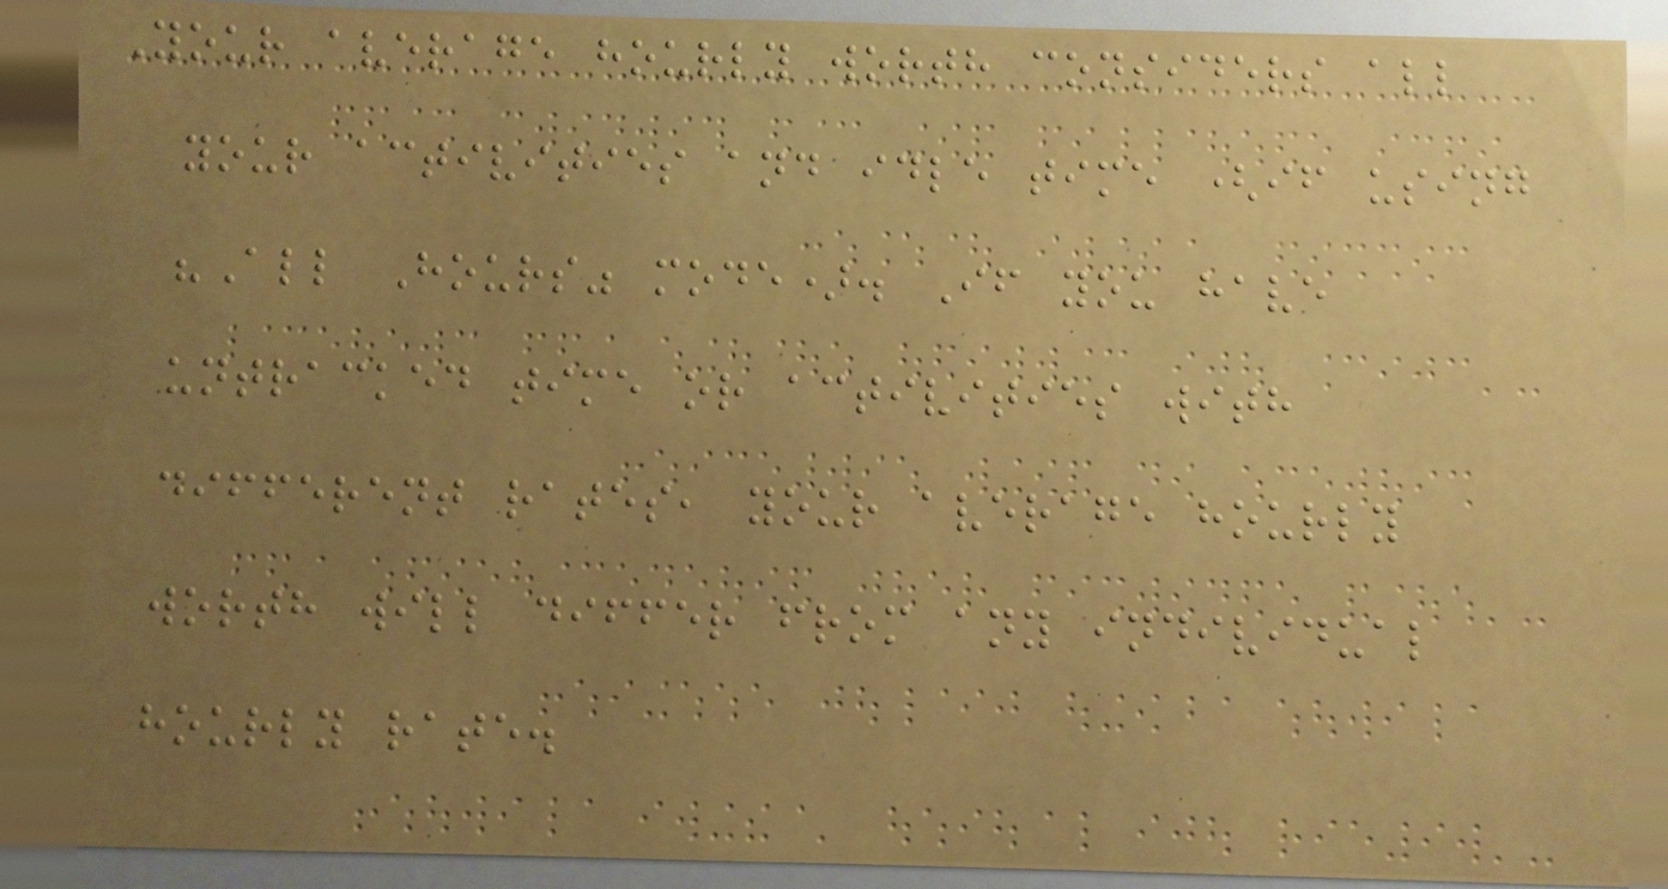Your average hourly worth considers all
your activities and idle time (if using
"All Hours" mode). If you have
untracked time or activities with
different rates, your average hourly
worth will differ from any individual
hourly rate.
